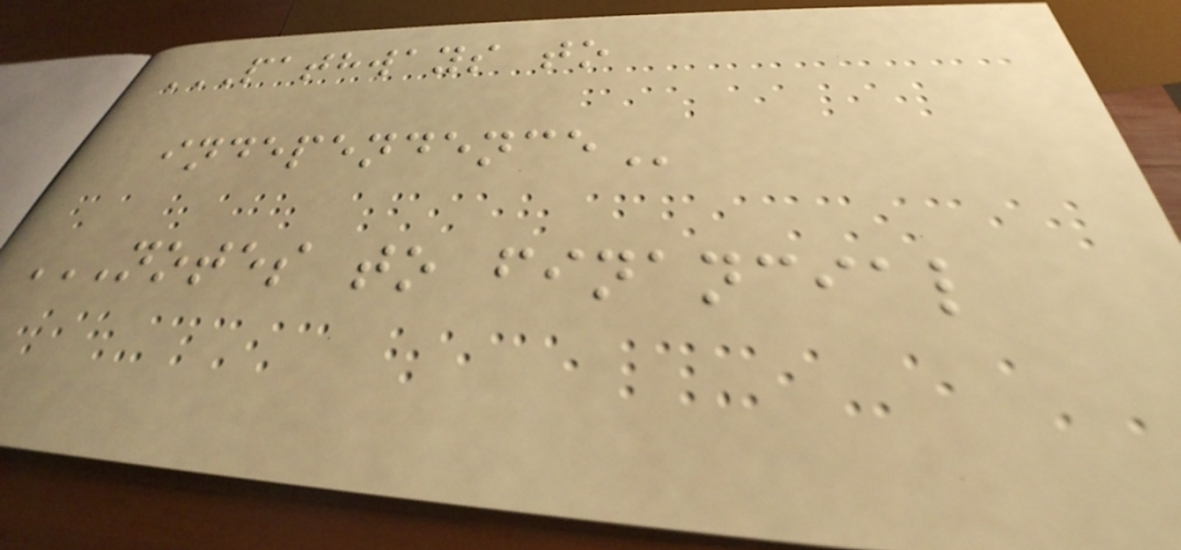PATHWAYS TO
INDEPENDENCE
NOTES TO FINANCIAL
